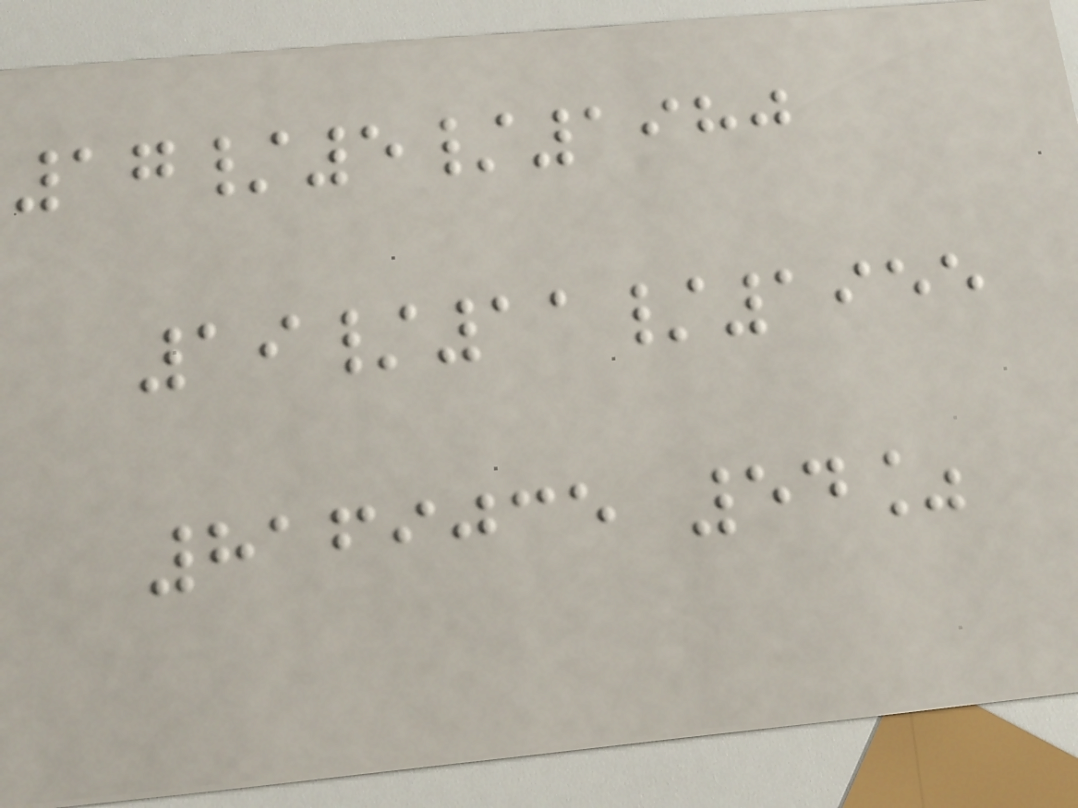17/5/1980
19/11/1955
8169035 54%
